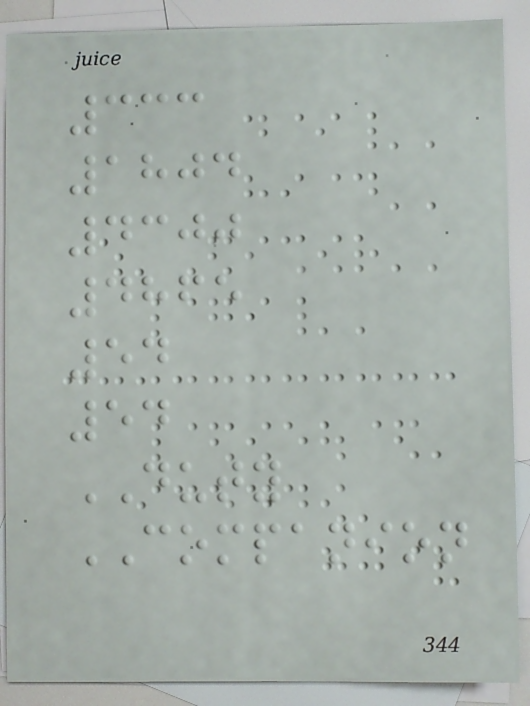333
1804
4300
4865
54
54
DUTY
COMPANION
